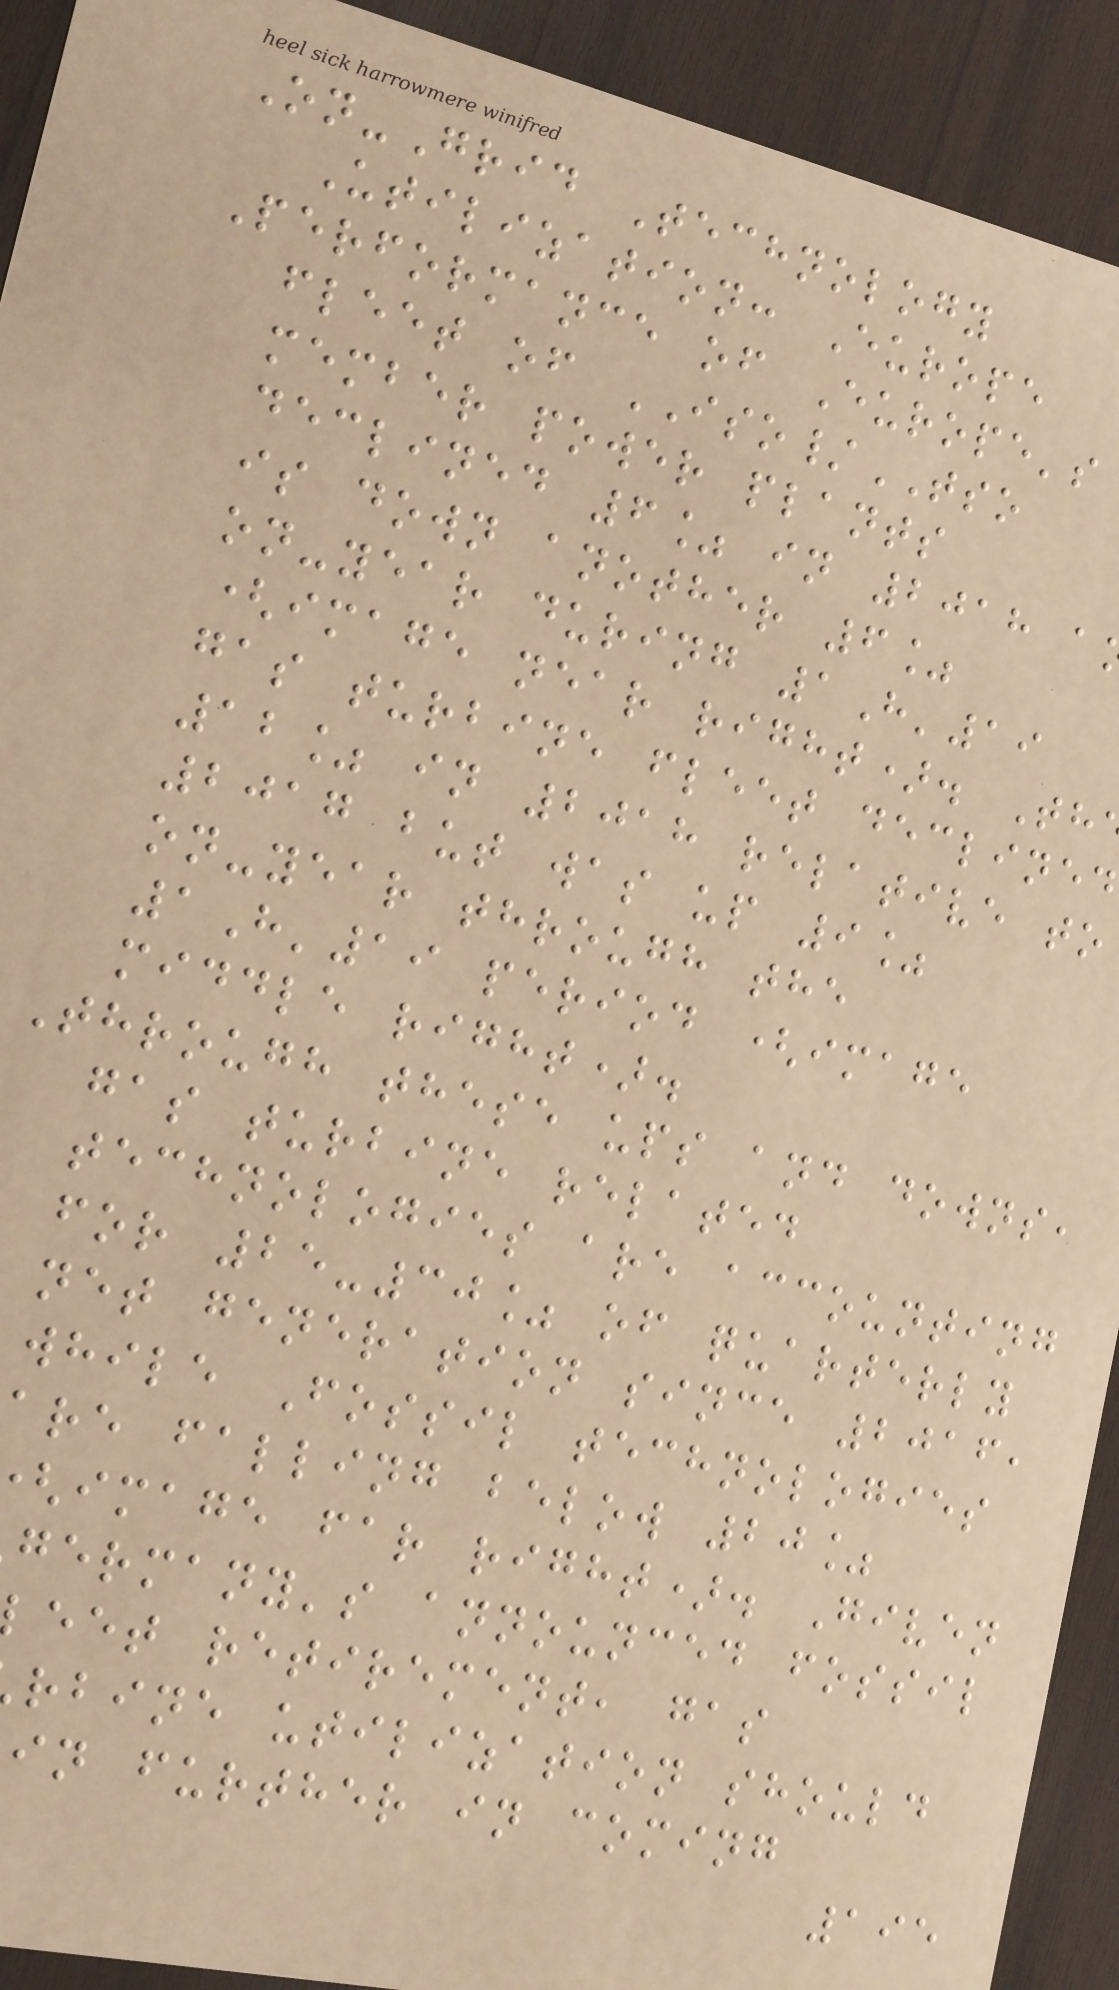On-Grid Technology
Utilization: Europe
Performance of Europe's
fleet of ISO/TSO
member power plants
declined 6% in 2018 a
is down another 6%
on-year during 1H'19
(image near right). Th
gas turbine fleet declined
12% in 2018 relative to
2017 but was up 9%
on-year through the
1H'19 period (image
middle right).
Through these ups and downs,
gas turbine related
technologies are accounting
for 25-30% of quarterly
net generation since 2016,
while Fossil technologies
are falling below 20%
image far right). Given
germany's announced fossil
eet retirement, gas
rbine utilization should
in further in coming
195
